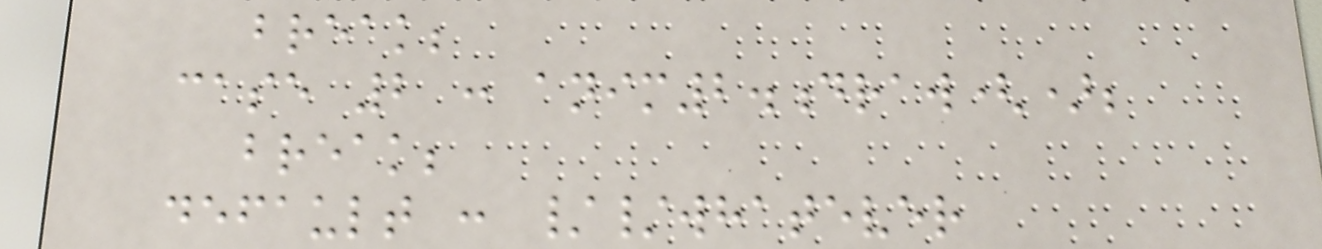break;
case 2 : anim2.draw();
break;
default : //whatever
